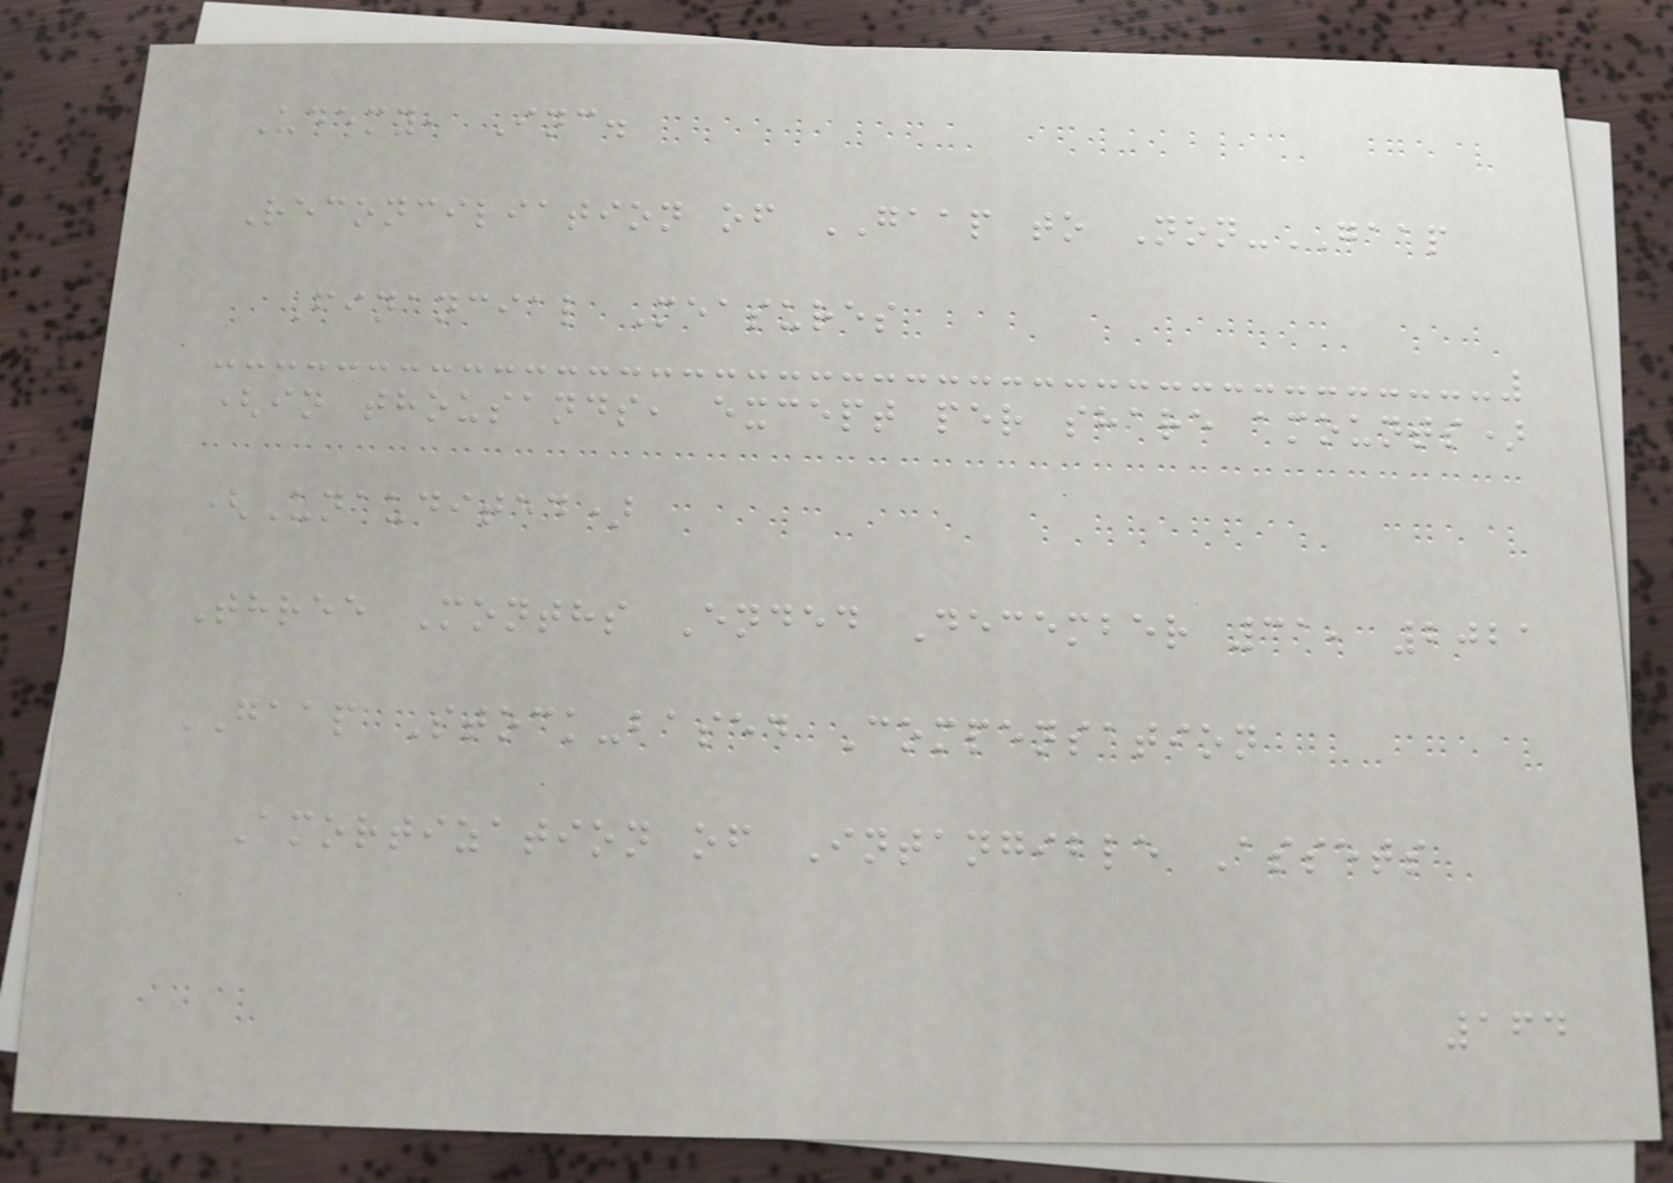Udemy, Inc.
Reconciliation of GAAP to Non-GAAP
Financial Measures
(in thousands, except per share amounts)
(Unaudited)
Three Months Ended December 31, 2021
GAAP Stock-based Compensation
Amortization of Intangible Assets
164
